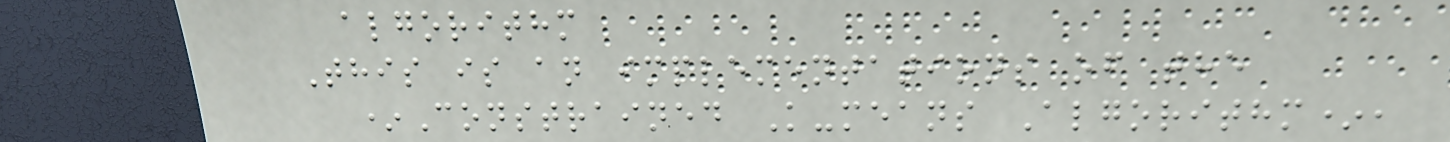algorithm
This is an implementations of the
*Constrained K-means Algorithm*,
